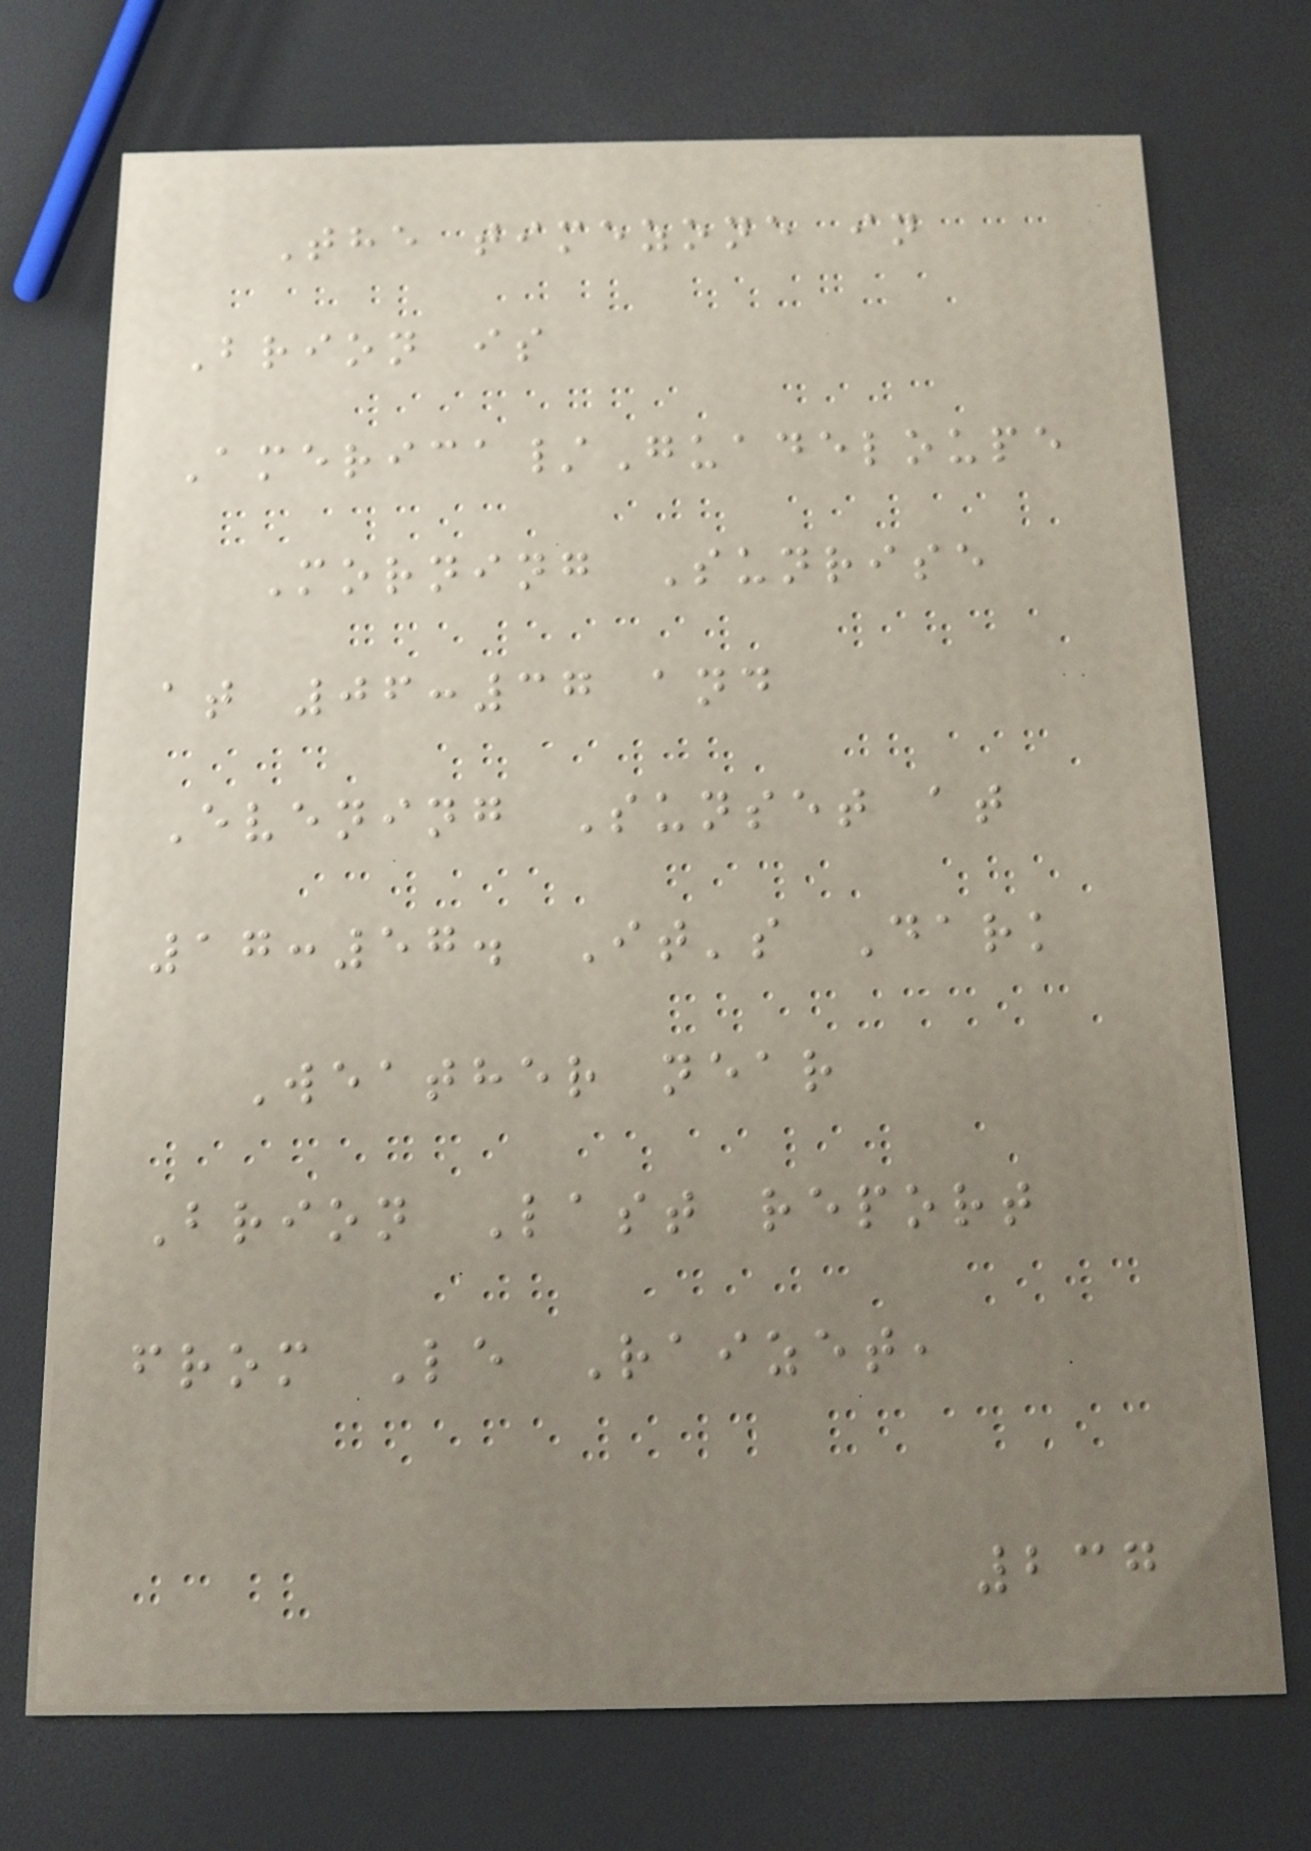The timezone in
Brion is
America/Guadeloupe
Morning Sunrise
at 06:37 and
Evening Sunset at
17:57. It's Dark
Weather near
Brion Last report
from Le Raizet,
237
